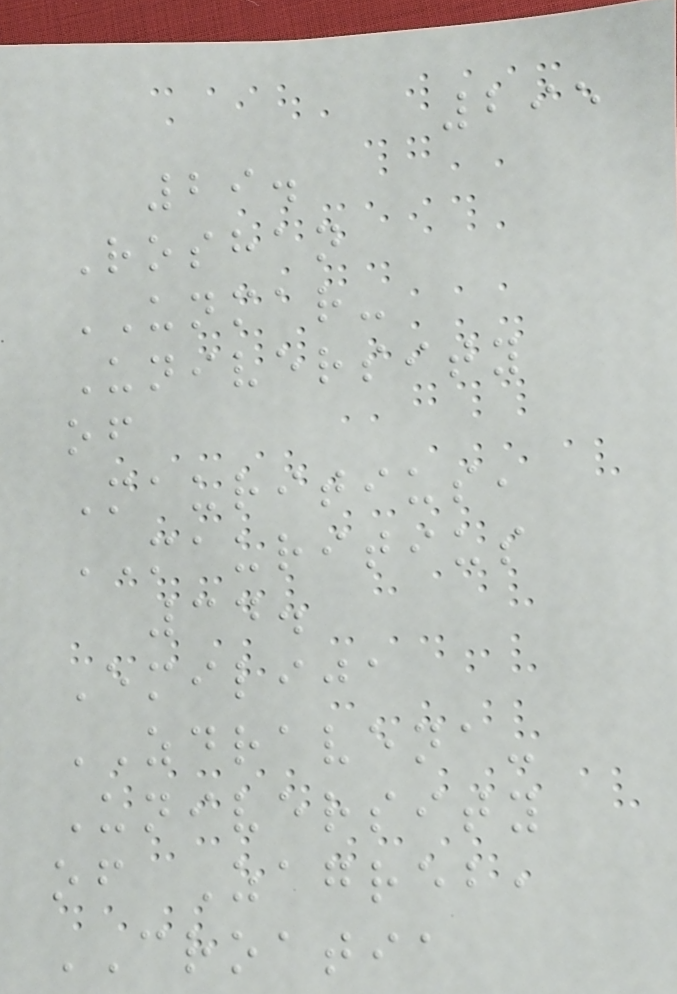295
29.
Roshan
UNMAR-
University
of
Mauritius,
MAURITIUS
34.
Emilija
ZDRAVENA-
University
of Zagreb,
CROATIA
